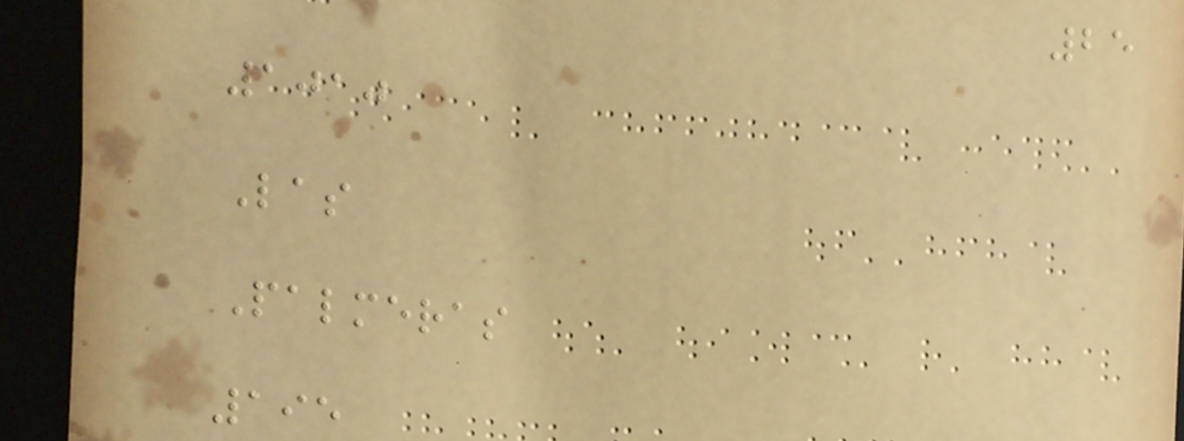25
1010
Las
Palmeras
195
